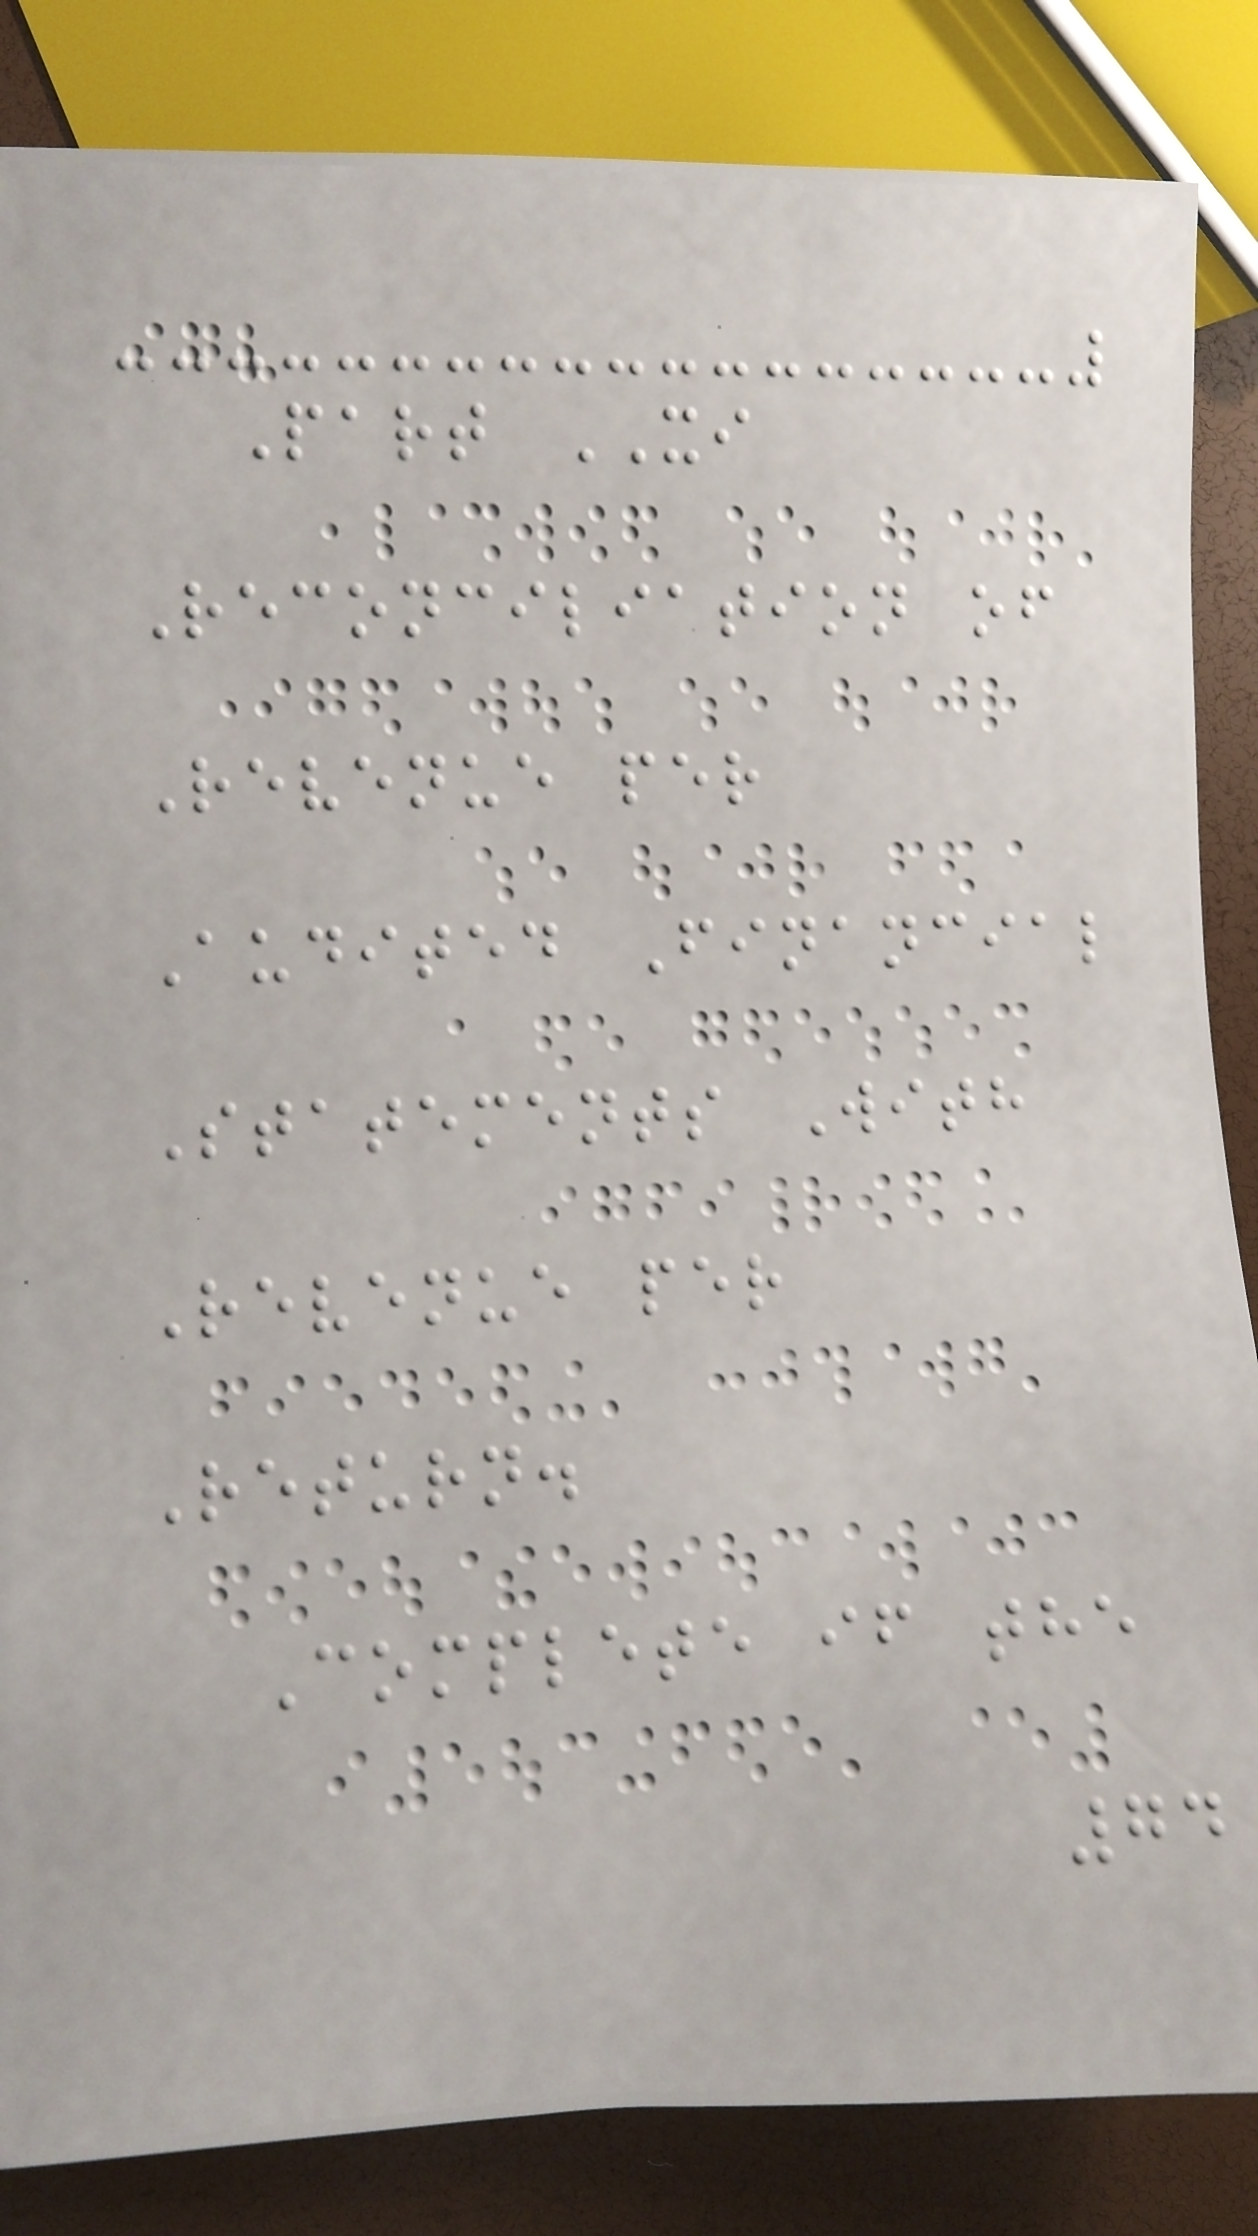Part XI
Reconciliation of
Revenue per
Audited Financial
Statements With
Revenue per
Return.
Complete if the
74
